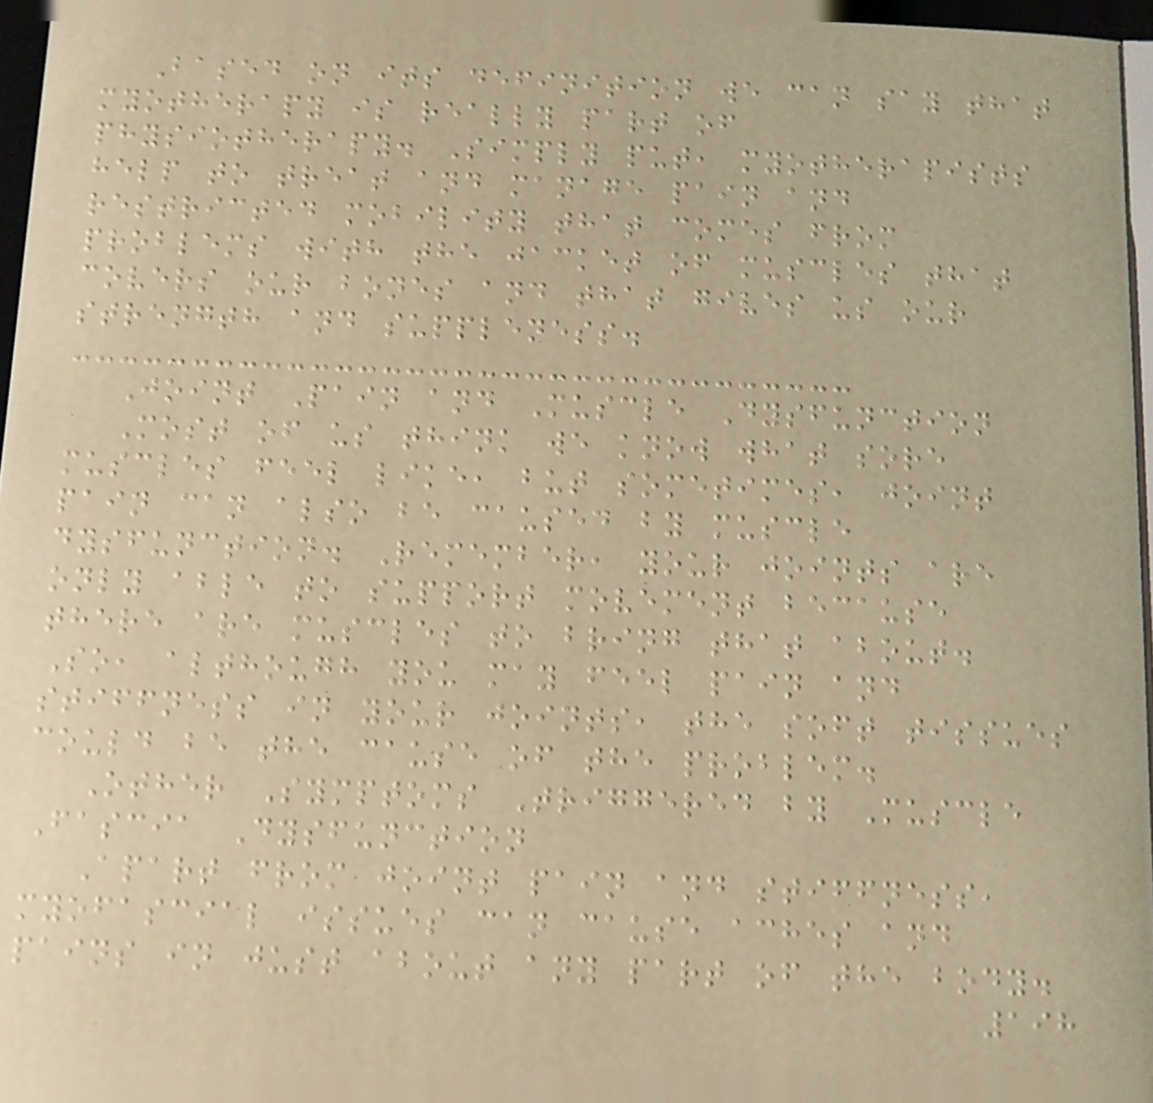Based on its definition we can say that
myotherapy is really part of
physiotherapy. Simply put, myotherapists
help to treat and manage pain and
restricted mobility that comes from
problems with the jacket of muscles that
covers our bones and that gives us our
strength and suppleness.
Joint Pain and Muscle Dysfunction
Most of us think we know what sore
muscles feel like, but sometimes, joint
pain can also be caused by muscle
dysfunction. Remember, your joints are
only able to support movement because
there are muscles to bring that about.
So, although you may feel pain and
stiffness in your joints, the soft tissues
could be the cause of the problem.
Other Symptoms Triggered by Muscle
Fascia Dysfunction
Apart from joint pain and stiffness,
myofascial issues can cause aches and
pains in just about any part of the body.
198
